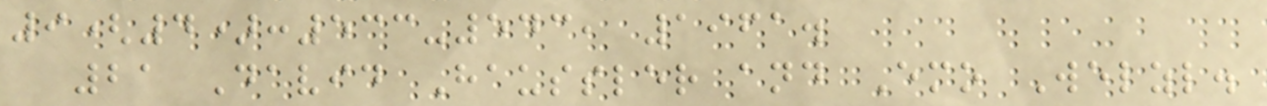9(4):533-543, 1961.
21 David Haussler and Emo Welzl.
